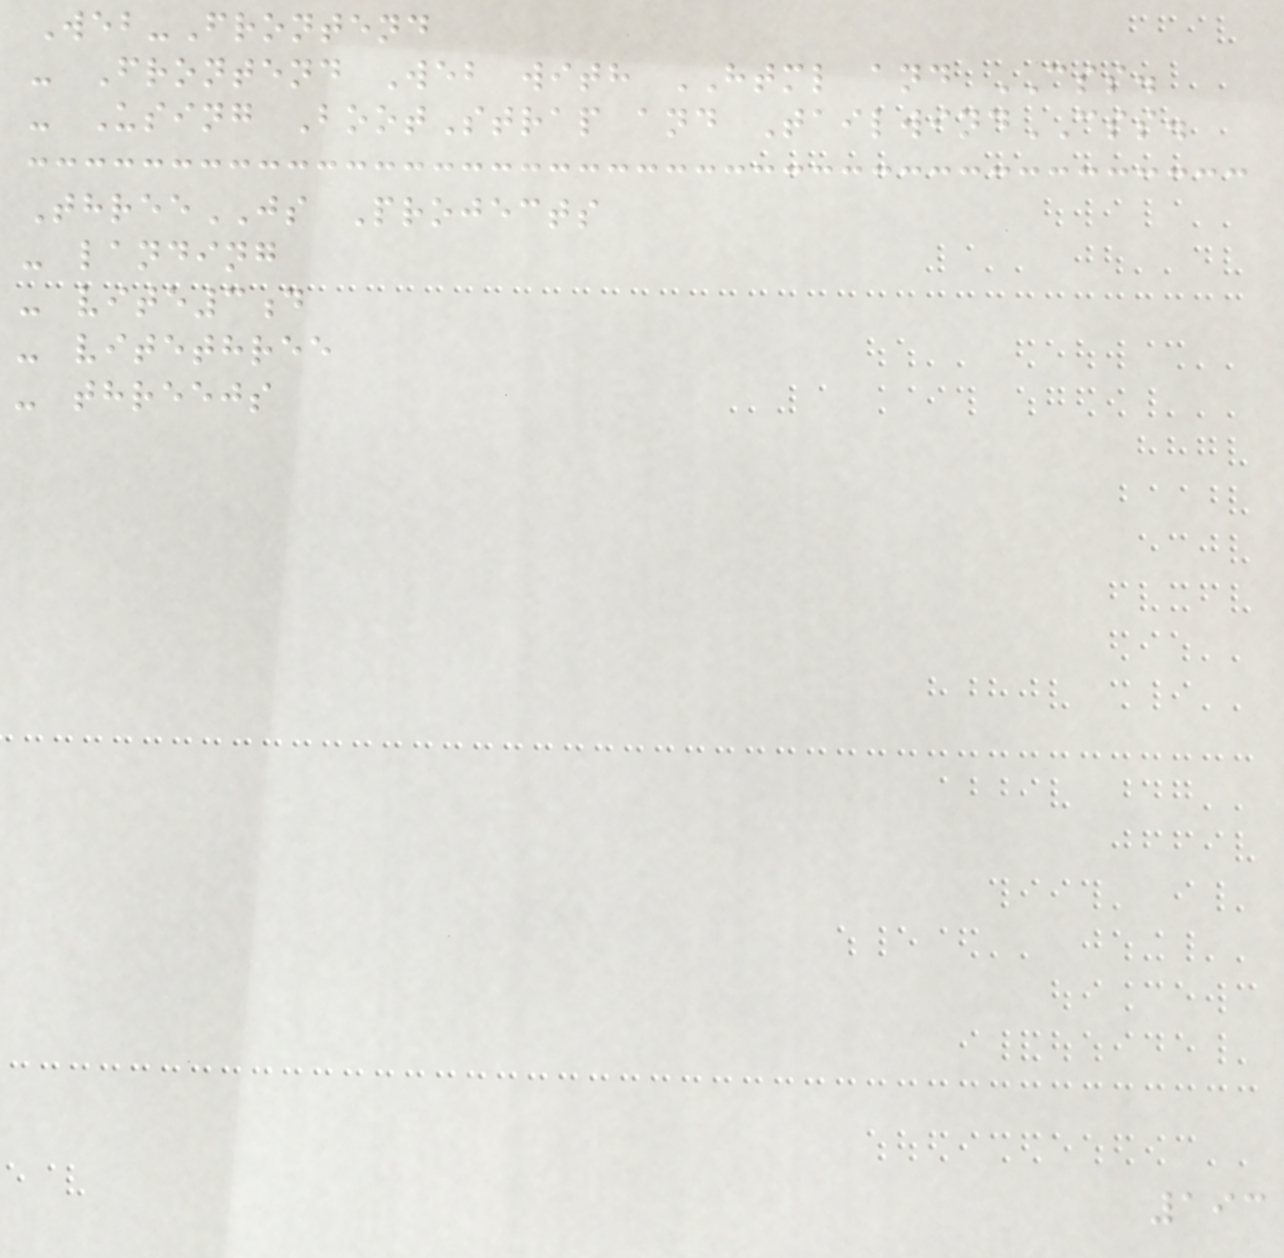Web-Frontend
- Frontend Web with HTML and CSS.
- Using BootStrap and TailwindCSS.
ThreeJS Projects
- landing
- vite3d
- vitethree
- threejs
193
